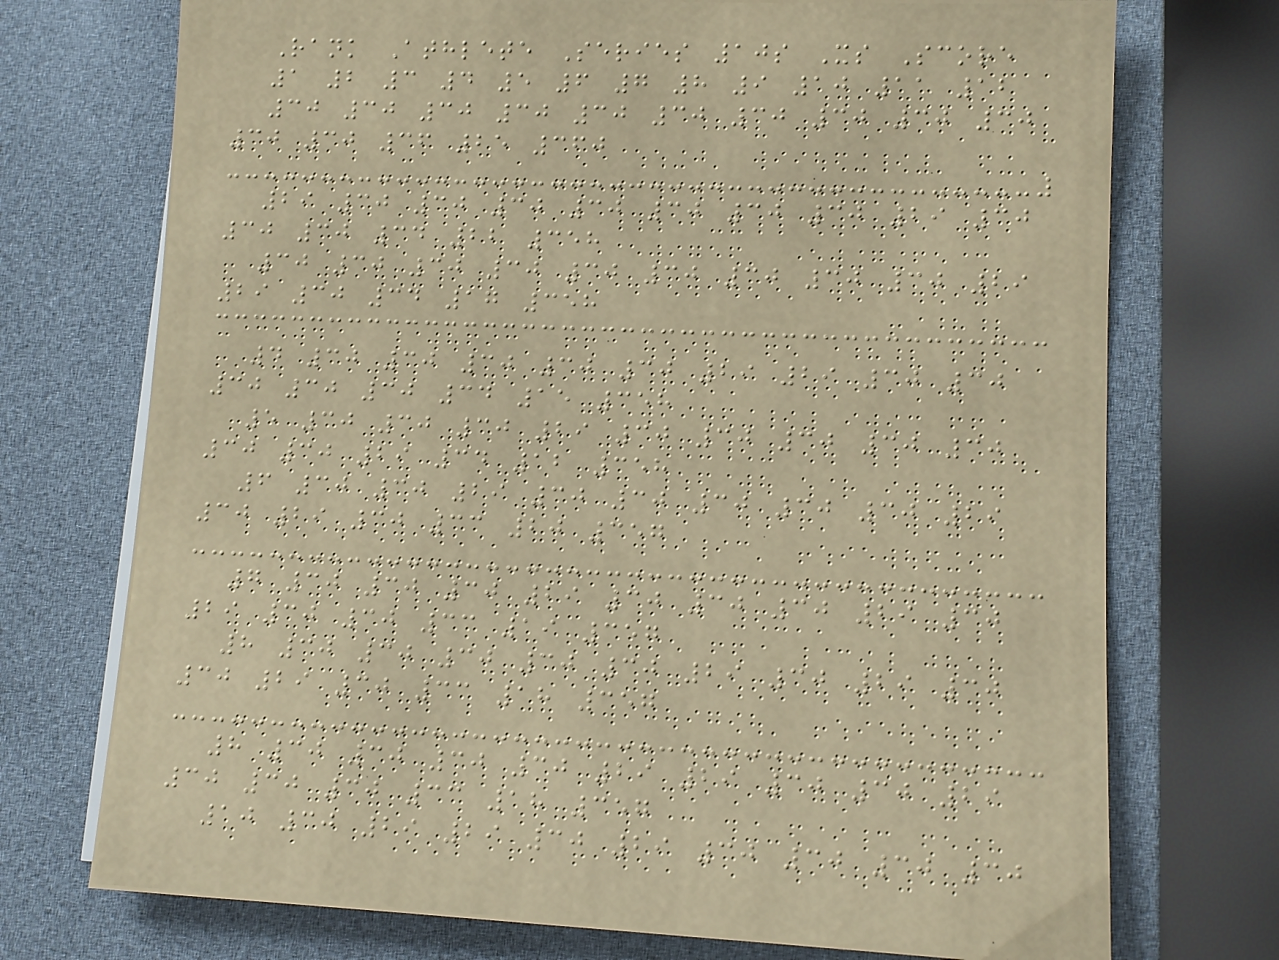Rank Athlete Series 10s Xs Score
1 2 3 4 5 6 7 8 9 10 11 12
30 30 30 30 30 30 30 30 30 30
30 30 36 25 360
29 30 30 30 30 30 30 30 29 30
30 30 34 22 358
30 30 30 30 30 30 30 30 30 29
29 30 34 17 358
4 30 30 30 30 30 29 29 30 30
30 30 30 34 15 358
5 30 30 30 29 30 30 30 30 30
30 30 29 34 12 358
6 30 30 29 30 30 30 30 30 29
30 29 30 33 20 357
7 30 30 30 29 30 30 30 29 30
29 30 30 33 19 357
8 30 30 30 30 30 29 30 29 30
30 29 30 33 18 357
8 30 30 30 30 29 29 30 30 29
30 30 30 33 18 357
10 30 29 29 30 29 30 30 30 30
